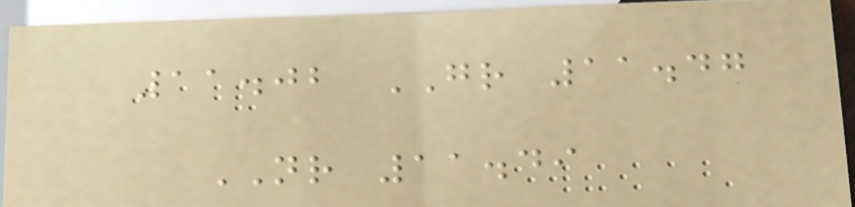11.02 GR 11.47
NR 11.49
